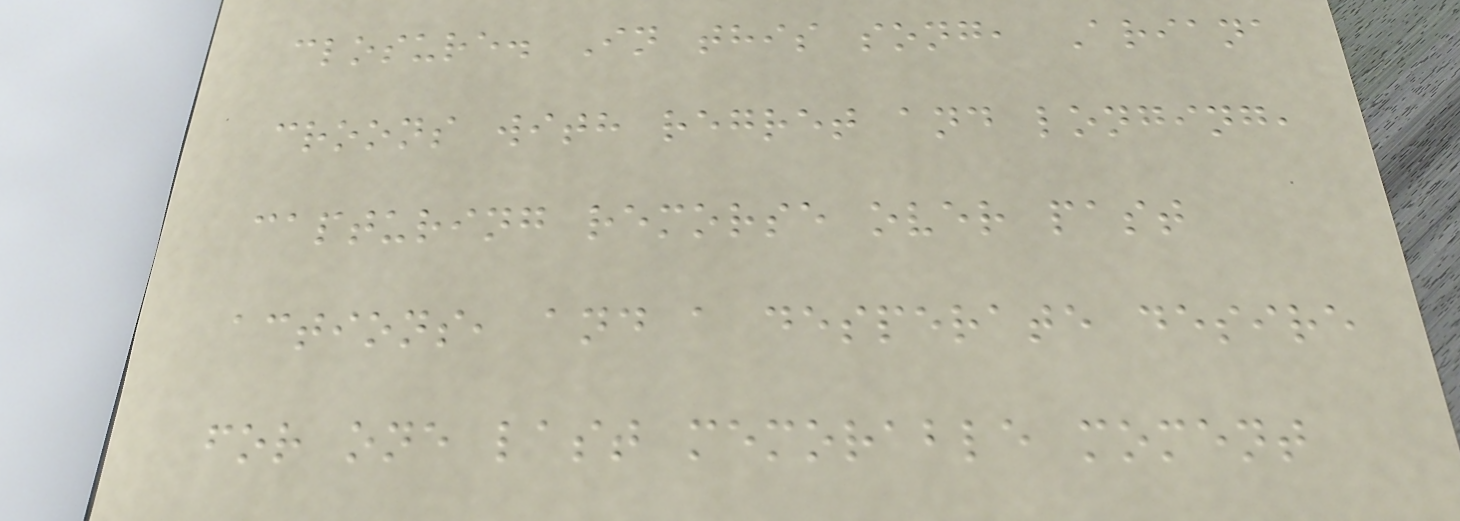closure. In this song, Ariana
croons with regret and longing,
capturing remorse over past
actions, and a desperate desire
for one last memorable moment
